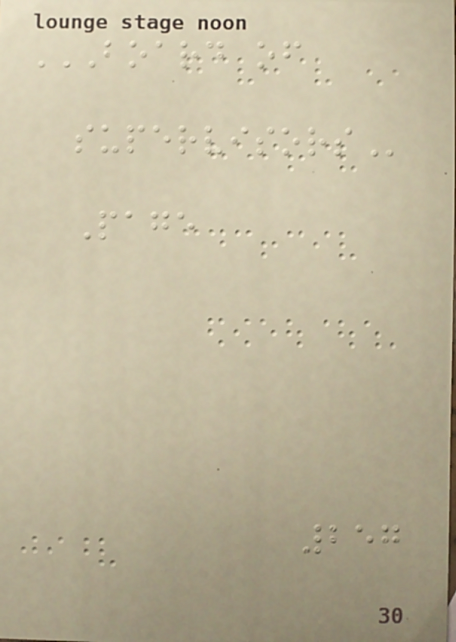BOARD OF
SUPERVISORS
Page
257
